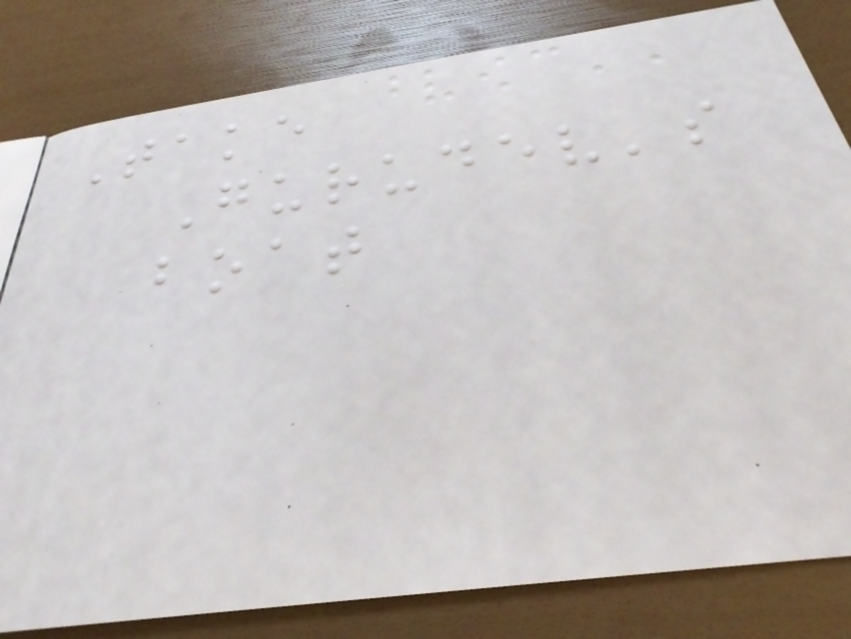Take
Gurudev's
boat
